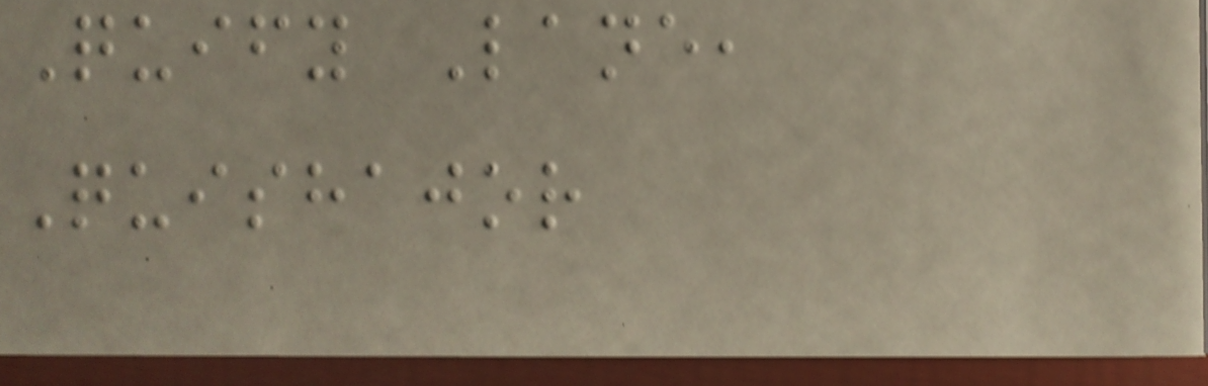Quify Lane,
Quishajor
